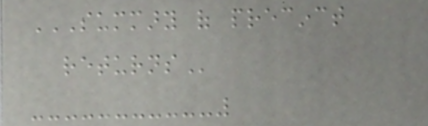SUMMARY OF PRECINCT
RETURNS
